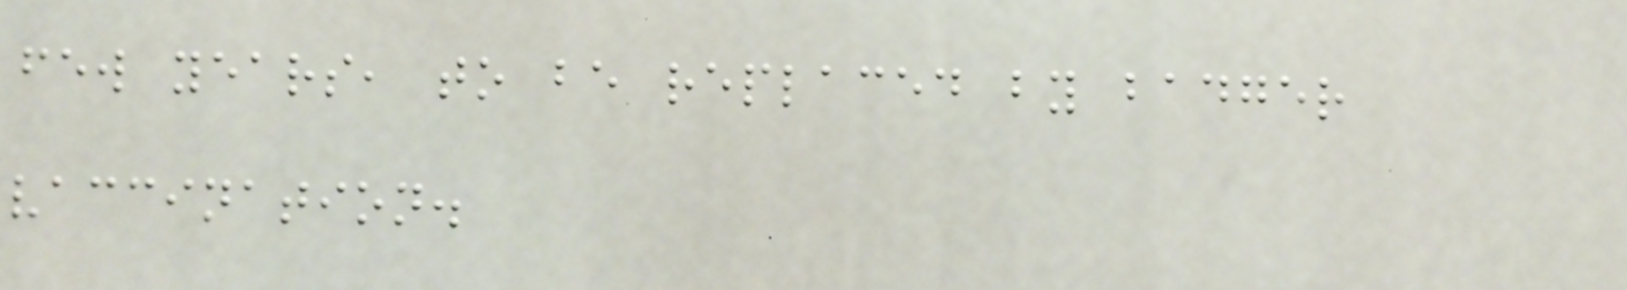few years, to be replaced by badger
vaccination.
